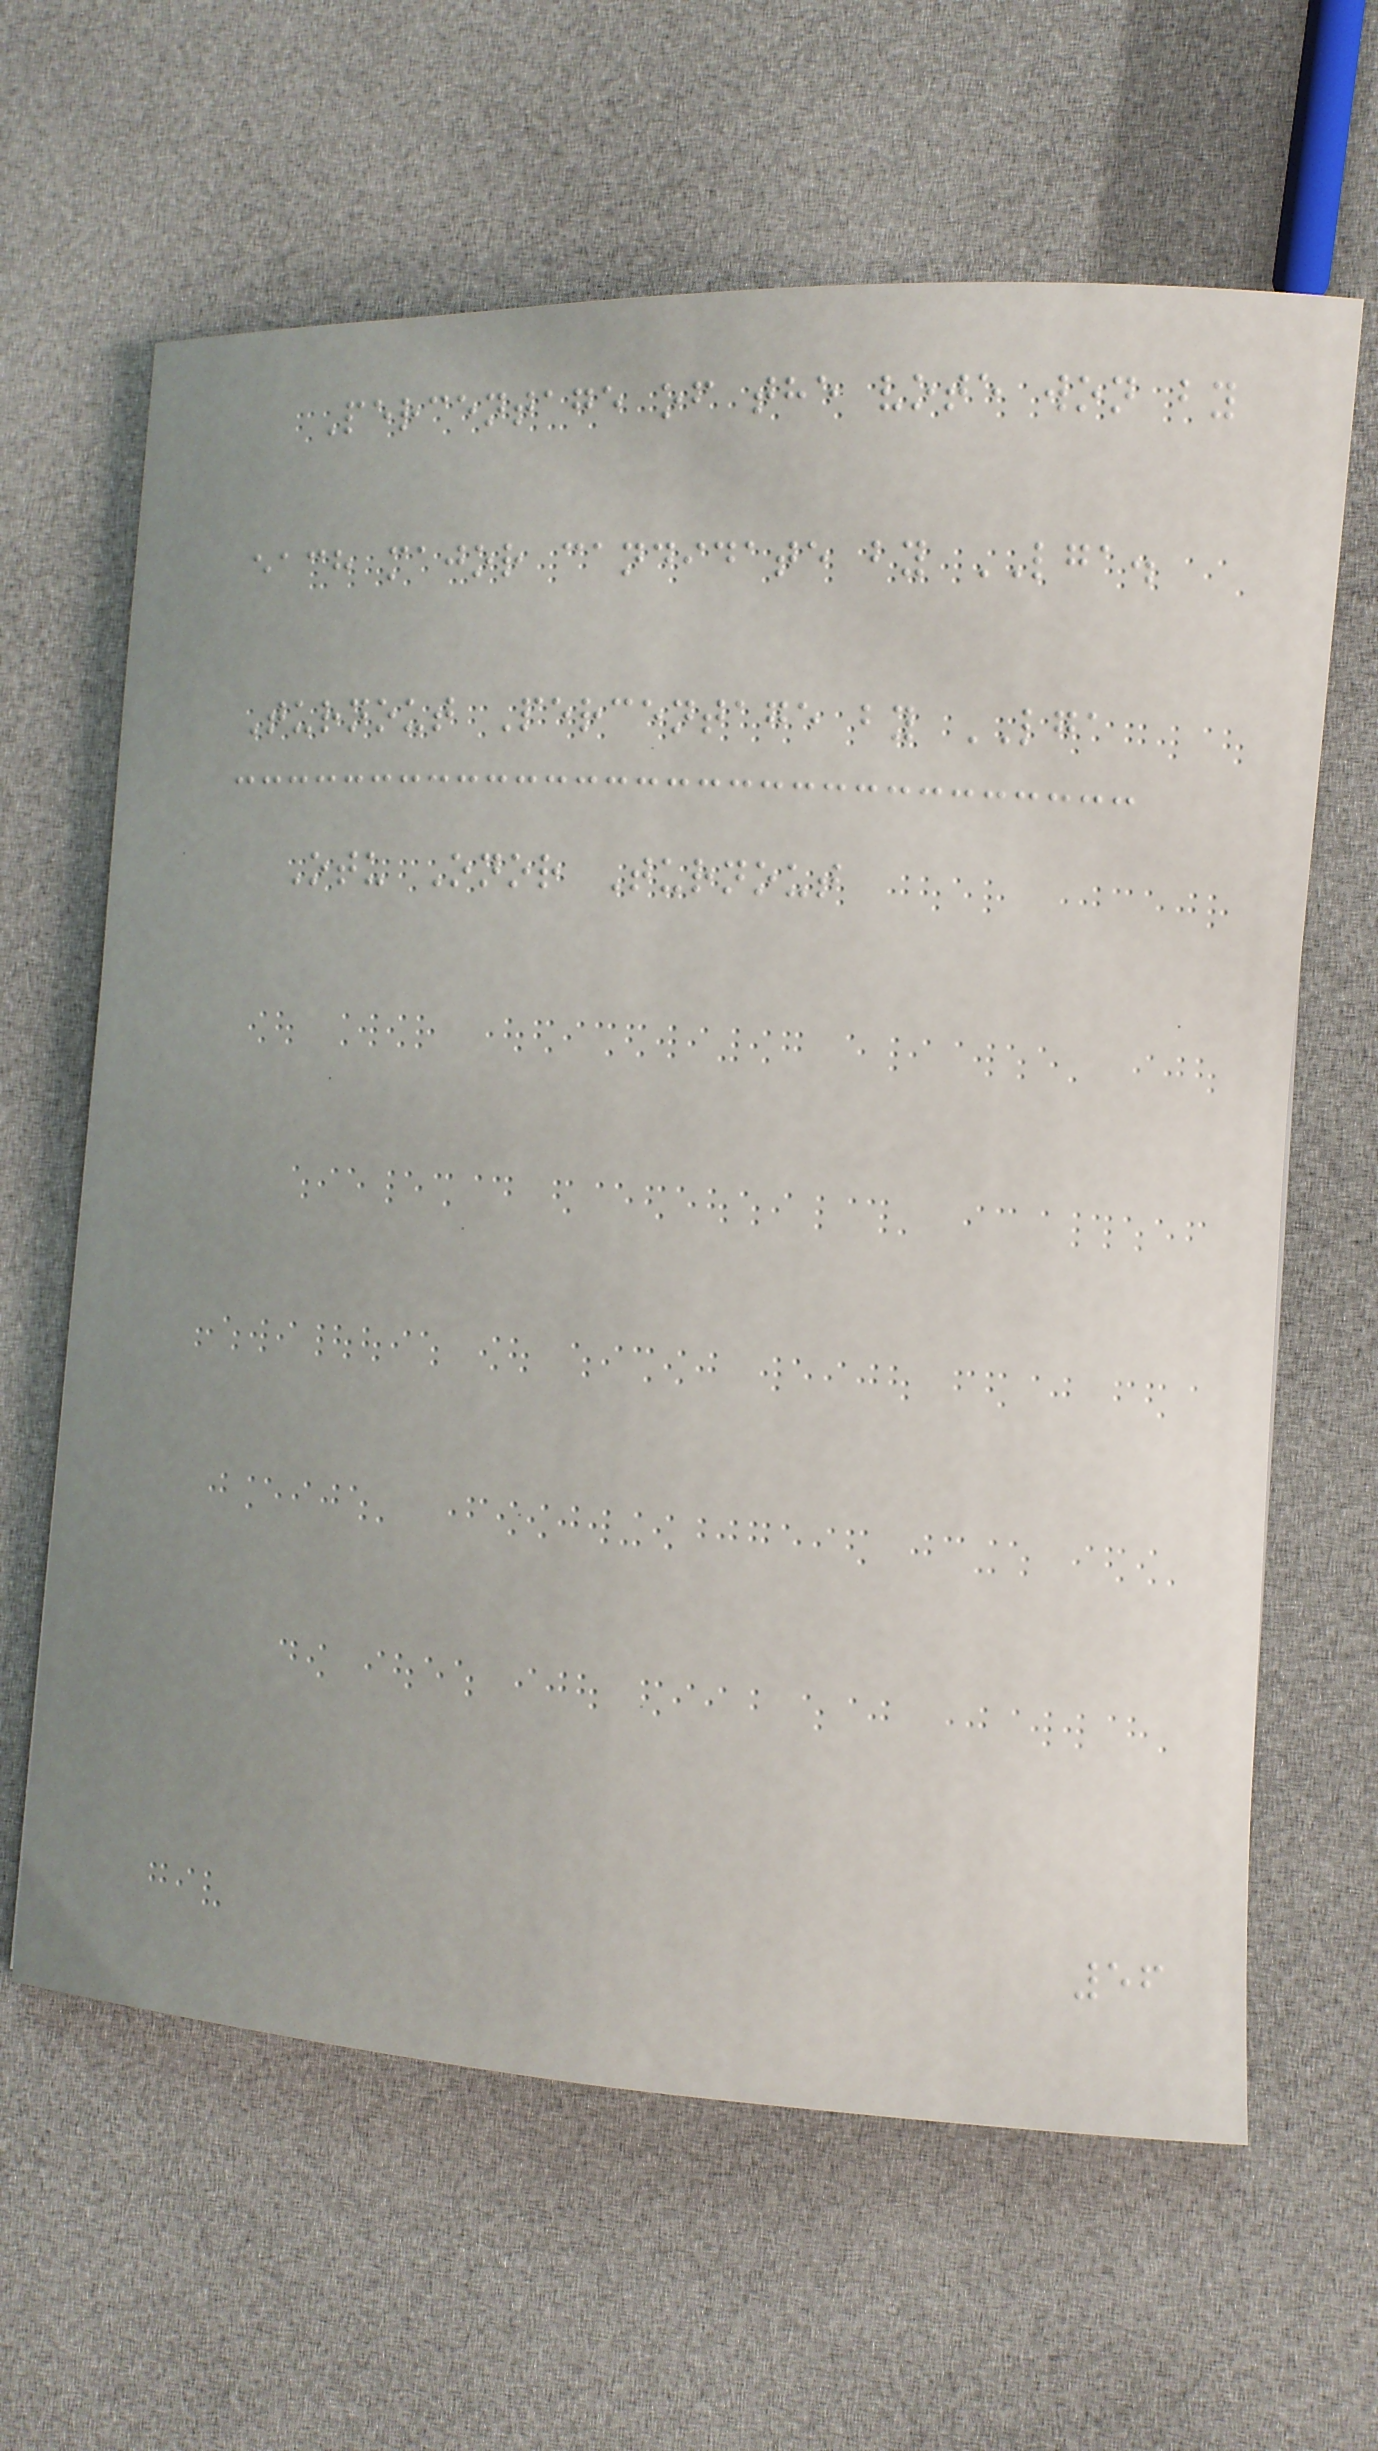Percentage of the vote won by
each major candidate by LGA.
Turnout Percentage by LGA
Otu Onor Turnout
56
